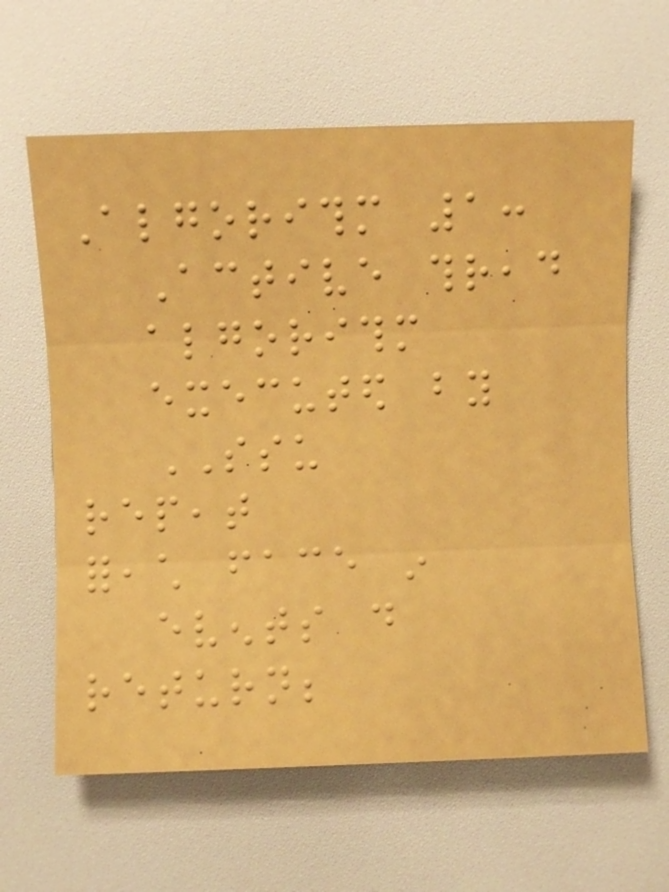Algorithm 1:
Active thread
algorithm
executed by
SSU
repeat
foreach face in
events do
return;
